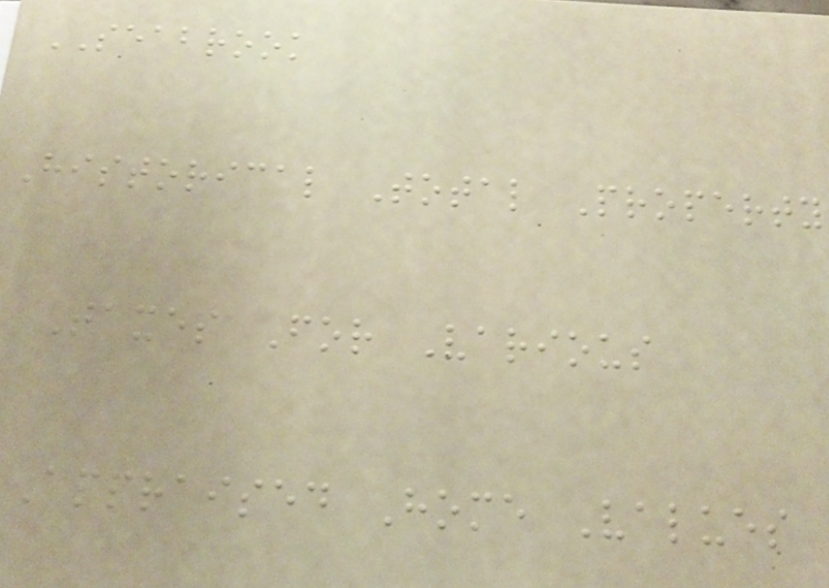SEABROOK
Historical Total Property
Taxes For Various
Appraised Home Values
